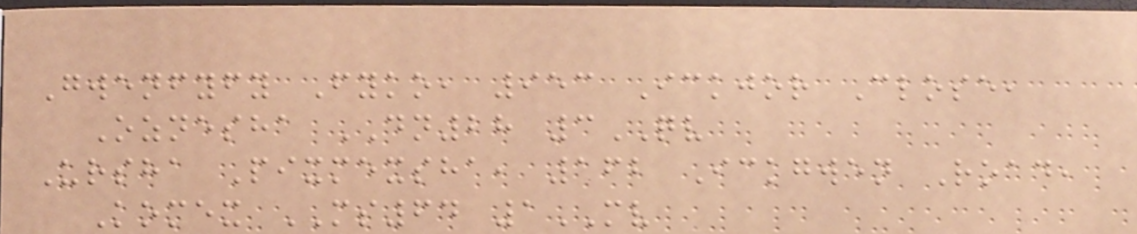Gwenfyfy Fyko, 953 Ickjor Close,
Oznesha DN28 3QV
Ursha Pixmexsha, 162 Ickgwen Road,
Komex MS64 1MV
